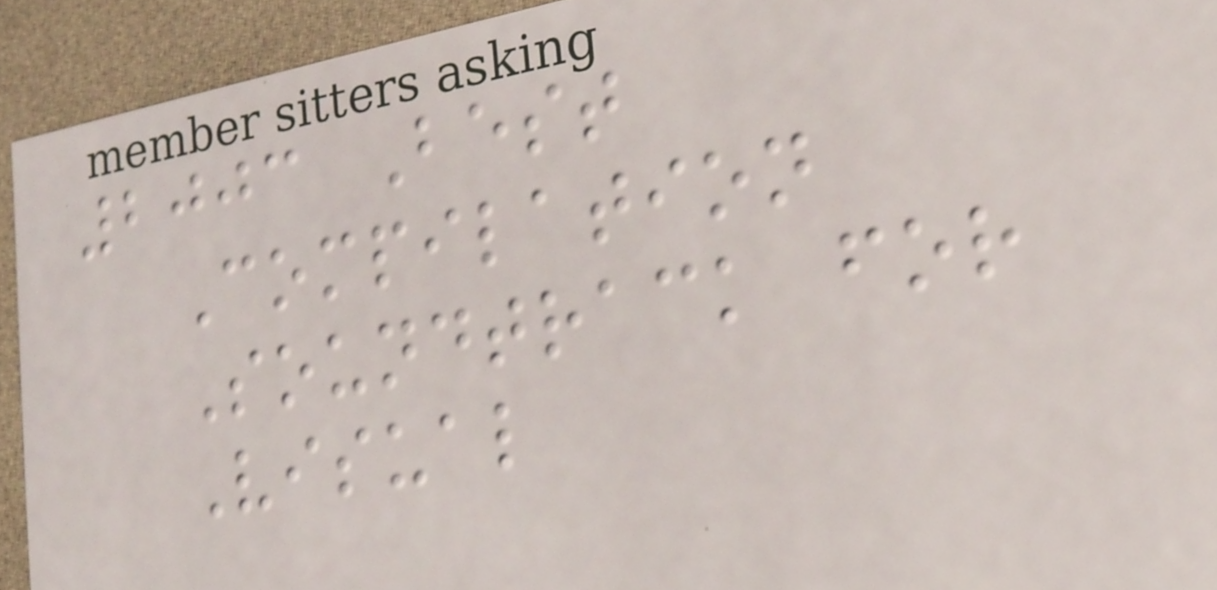2003 Best
Compilation
Soundtrack for
Visual
